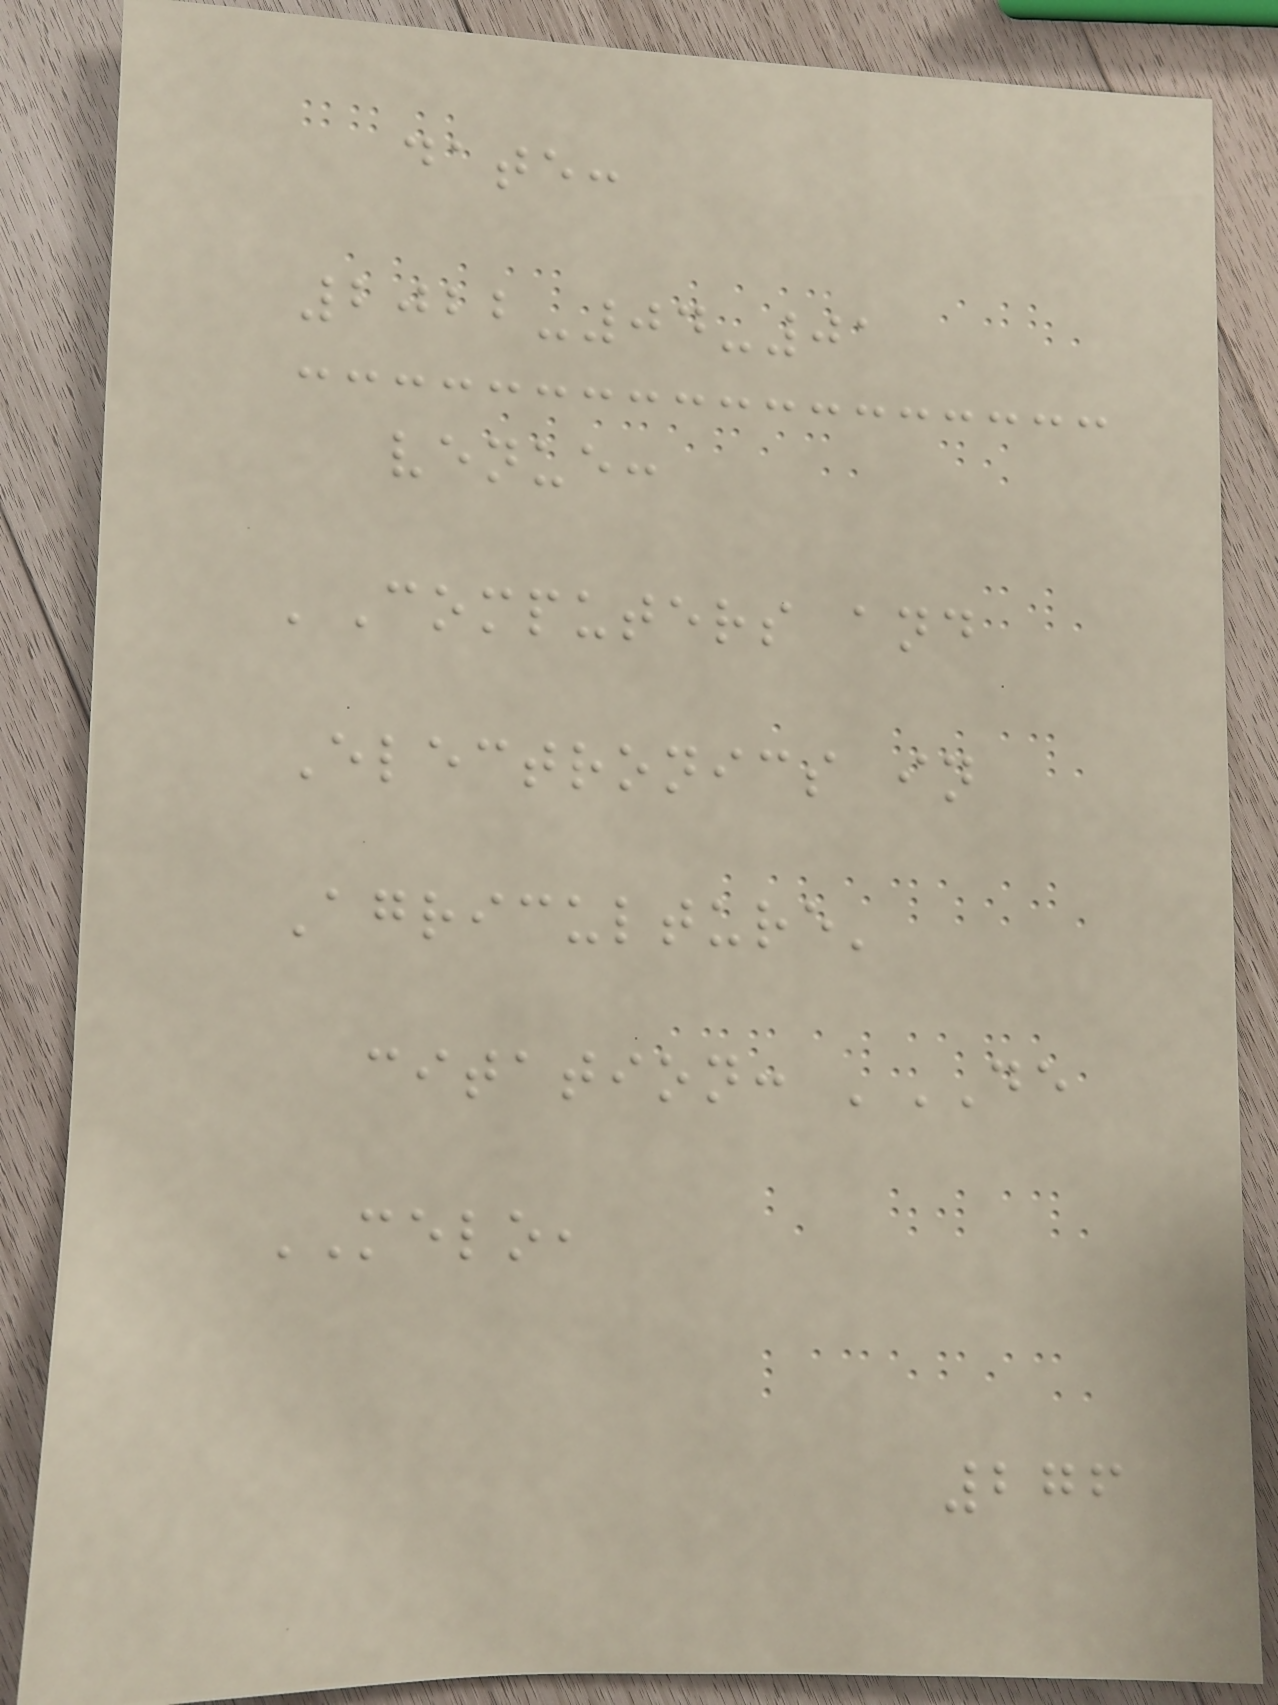date:
2022-04-01
venue:
'Computers and
Electronics in
Agriculture'
citation: 'DE
MELO,
276
